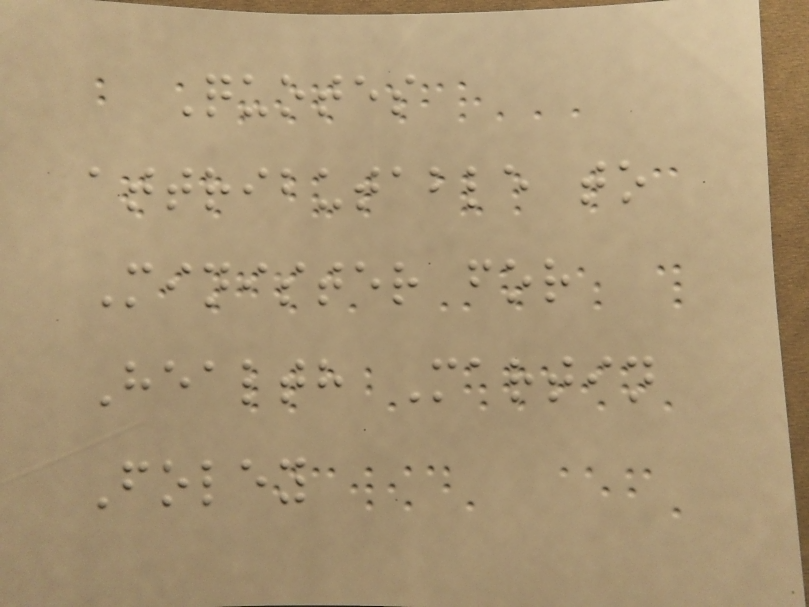Quotes
attributable to
Minister for
Health Martin
Foley
